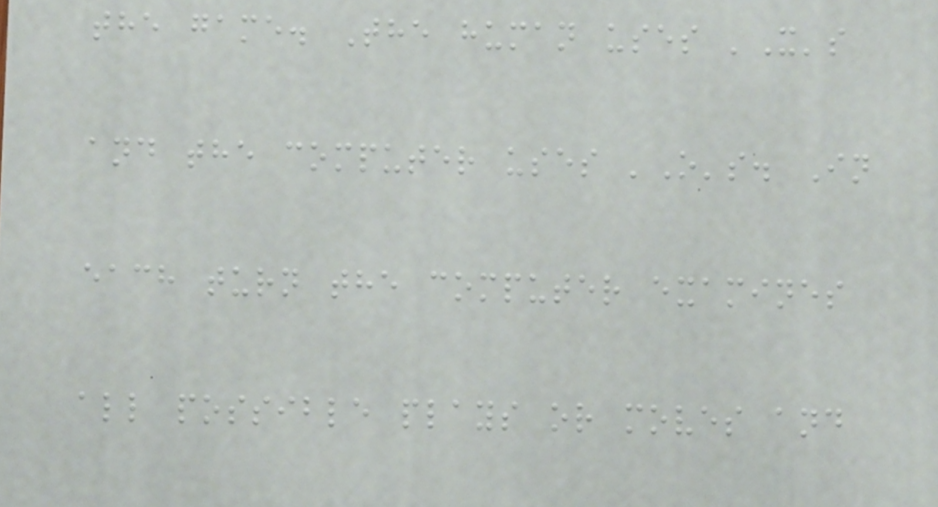the game. The human uses 'X's
and the computer uses 'O's. In
each turn the computer examines
all possible plays or moves and
